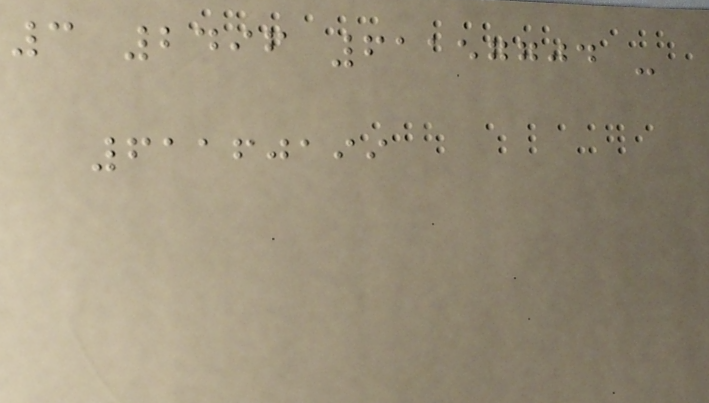3 2496 61157704 -
61160199
